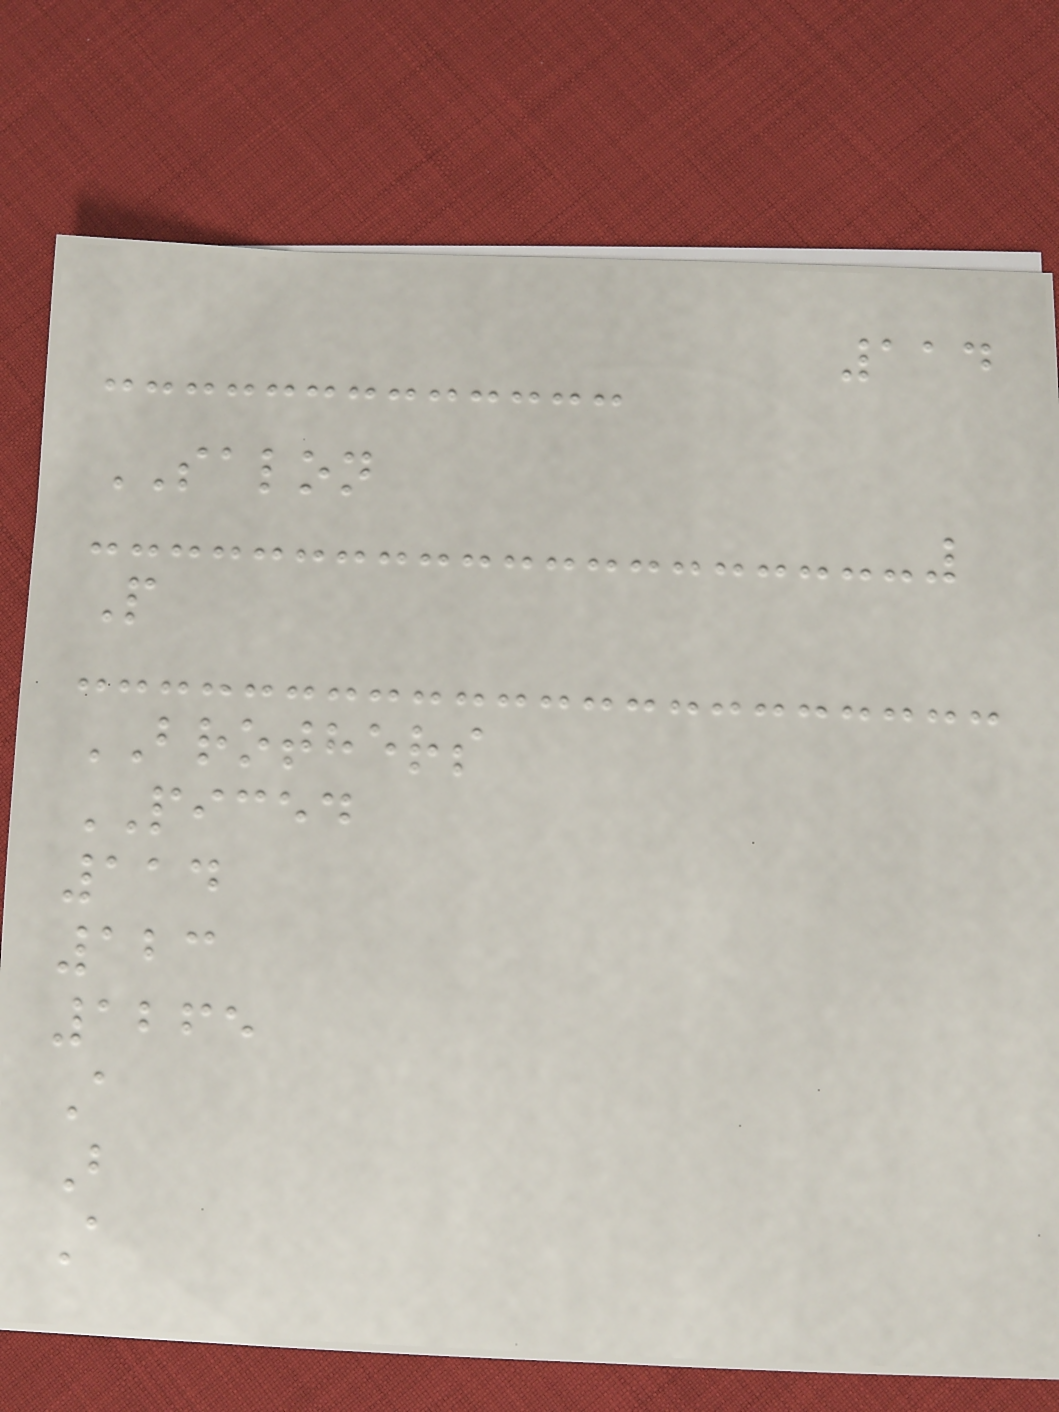114
SALON
P
BROTHERS
PICED
114
123
1265
A
B
A
